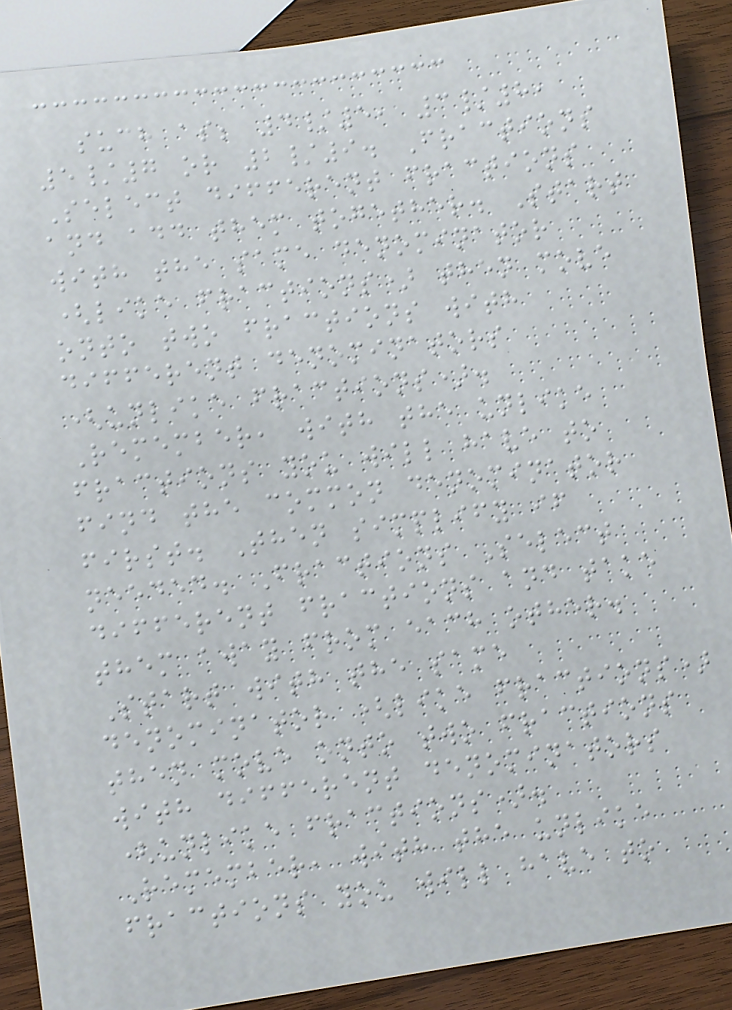such as; 4/5, 3/8,
5/7 or 2/9. Fractions
Select different fractions
and add them together. Start
with the same denominator
(like fractions) then move
onto two fractions with
different denominators
(unlike fractions).
Remember, with the unlike
fractions you will have to
find the common denominator
first. Then simplify if
needed. Fractions Select
different fractions and take
them away from each other.
Start with the same
denominator (like fractions)
then move onto two fractions
with different denominators
(unlike fractions).
Remember, with the unlike
fractions you will have to
